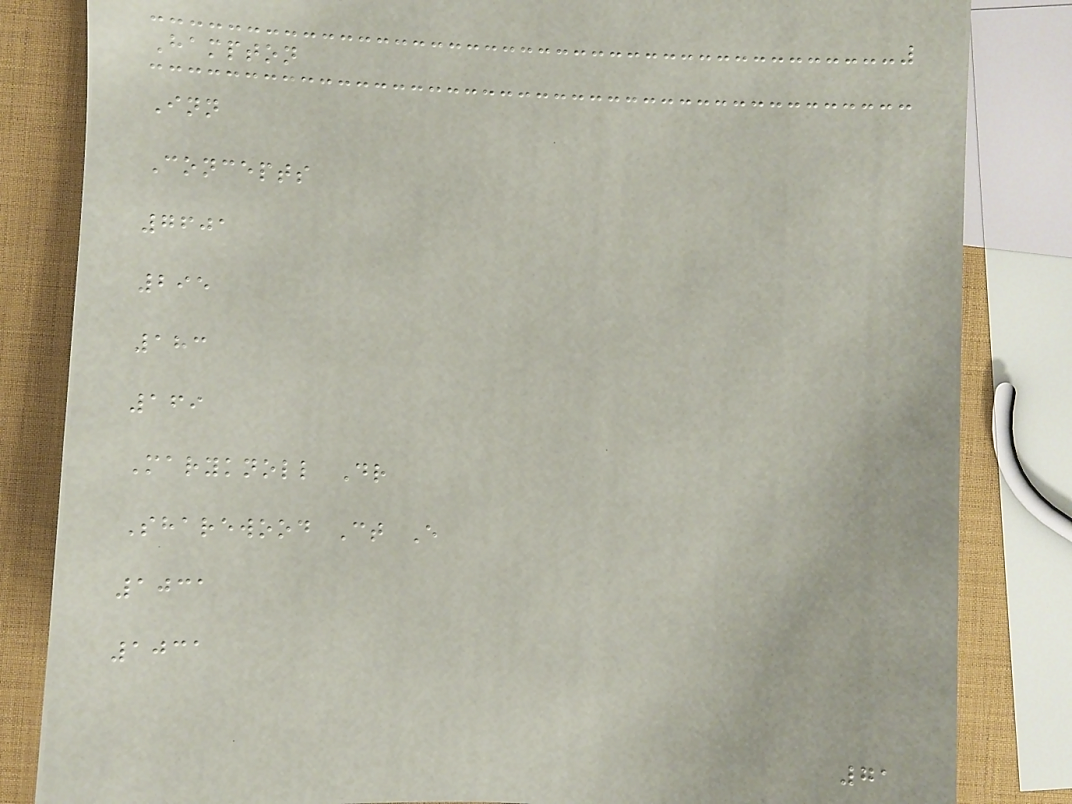Hampton
Inn
Concepts
7601
295
183
169
Maryknoll Dr
Sharewood Ct E
1031
1031
71
